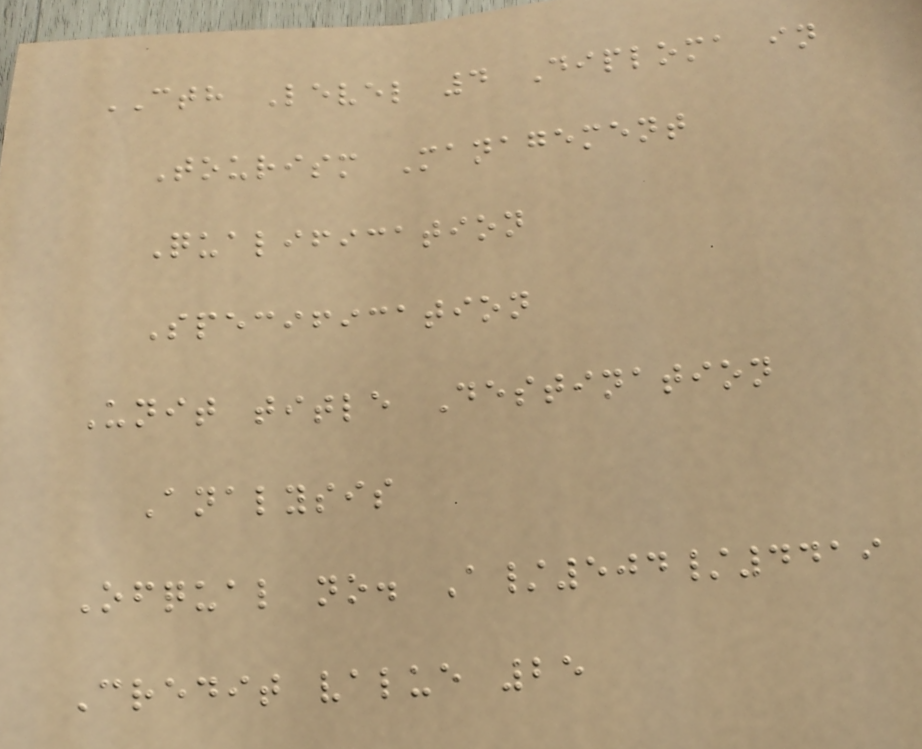CTH Level 4 Diploma in
Tourism Management
Qualification
Specification
Unit title Destination
Analysis
Ofqual no. A/504/4419
Credit value 25
